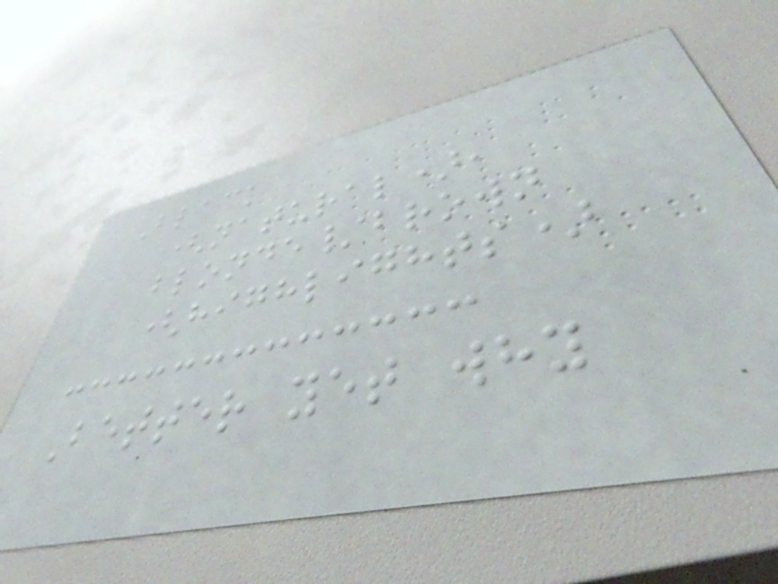Black
(natural),
blonde/brown
(highlights)
Better yet why
